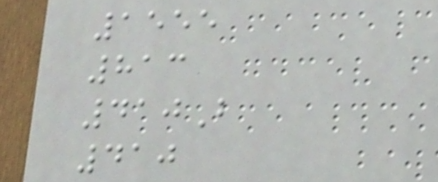1555
813
410B
410
